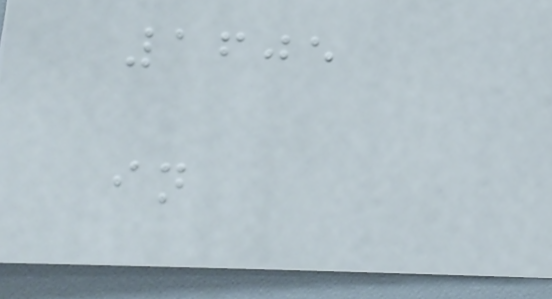1605
in
